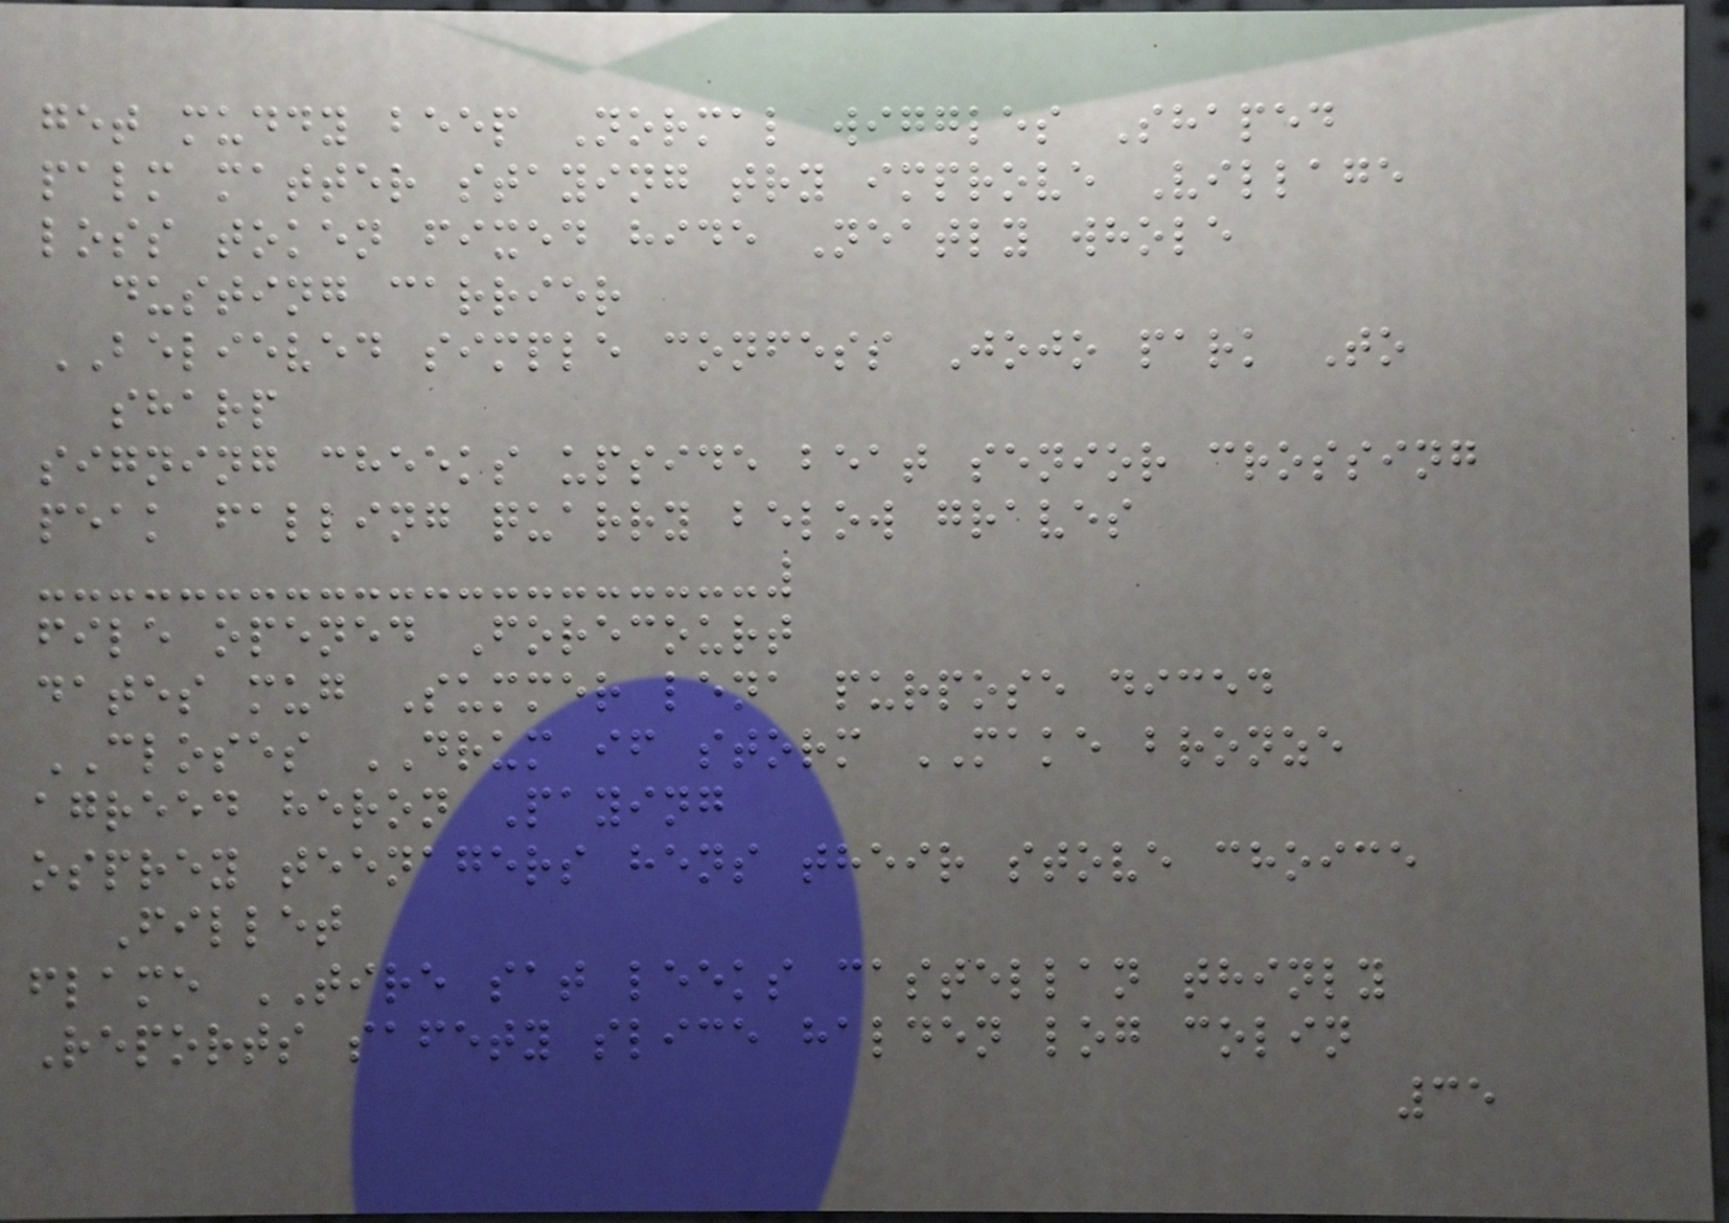get muddy beep Normal wiggles Shaped
palm matter staying try improve Village
loss token fixed hide Neatly whole
dusting carrier
BELIEVED simple confess Jojo park To
sharp
signing cheeks upside beat senior crossing
peak falling quarry below graves
file opened Forecourt
dates mug Summer lena purpose diced
CLOSES DRUM if storm MAKE bronze
agreed heron Paying
osprey teenagers hens their stove choice
Fillet
flame TIRE sat leeks castellan thinly
Reports safety slice halden log colin
35
